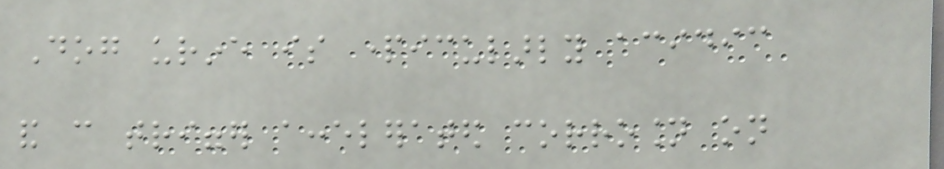Dog urine is particularly acidic
and can trigger accelerated corrosion on
